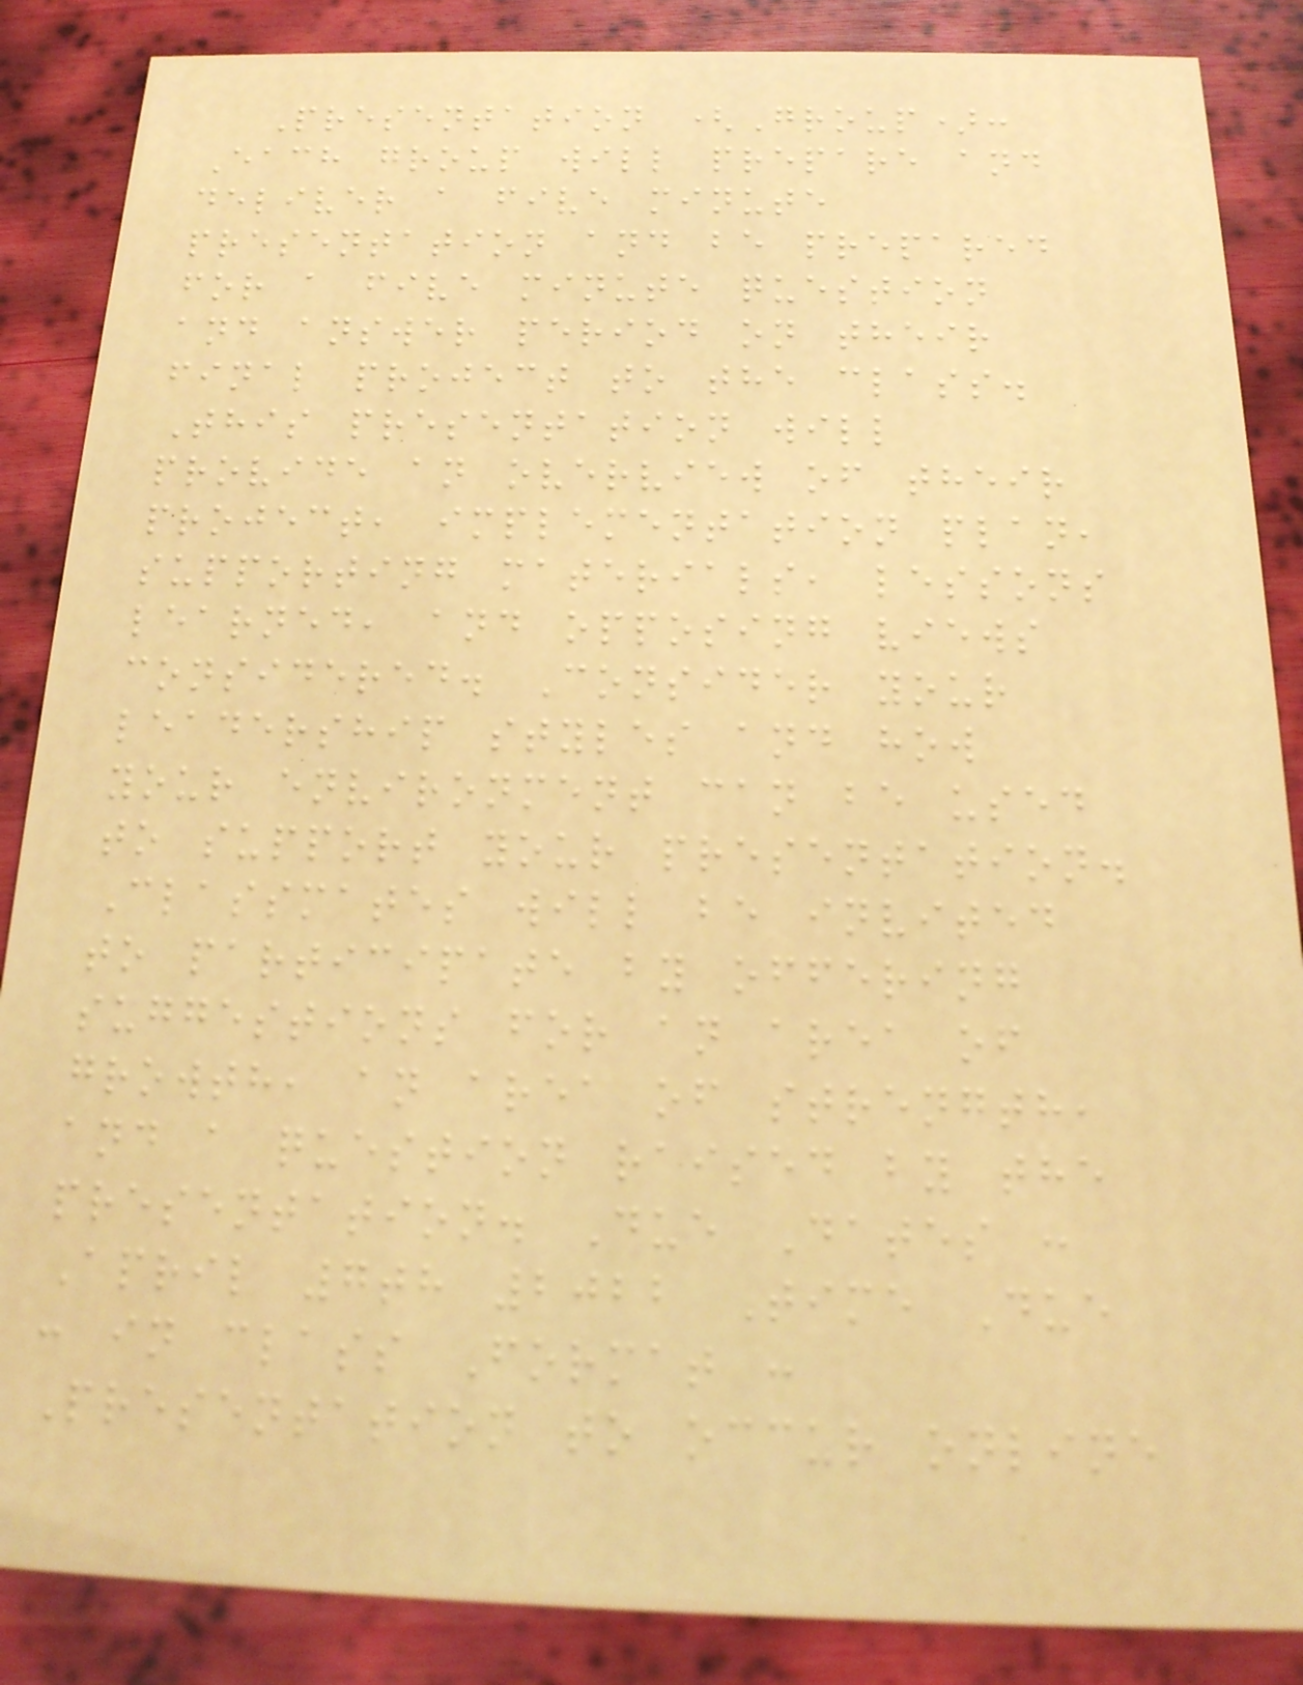Presentation (Group):
Each group will prepare and
deliver a five minute
presentation and be prepared
for a five minute question
and answer period on their
final project to the class.
This presentation will
provide an overview of their
project, implementation plan,
supporting materials, lessons
learned, and opposing views
considered. Consider your
leadership styles and how
your environment can be used
to support your presentation.
Classmates will be invited
to participate by offering
suggestions for an area of
growth, an area of strength,
and a question raised by the
presentation. Due Dates :
April 7th 2022 Time Due
: in class Format :
Presentation to occur online
